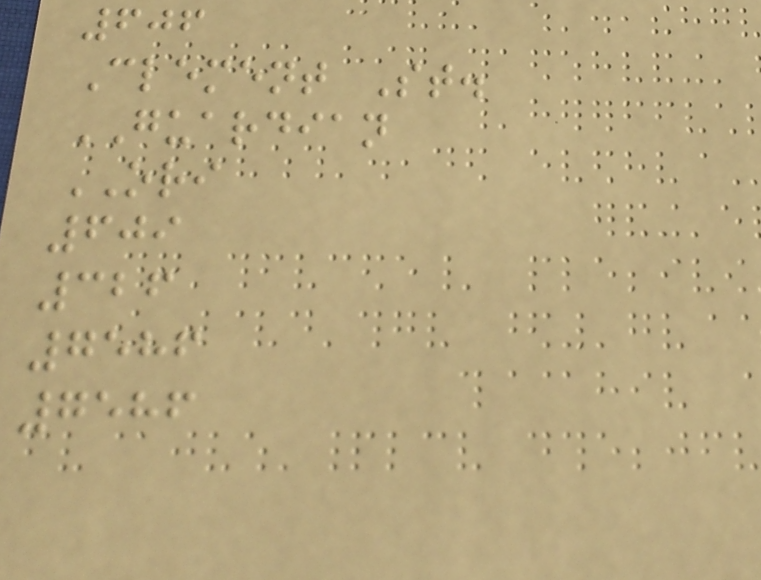606
Clement St.
GUARDIAN
ORI
609
326
7586
7586
